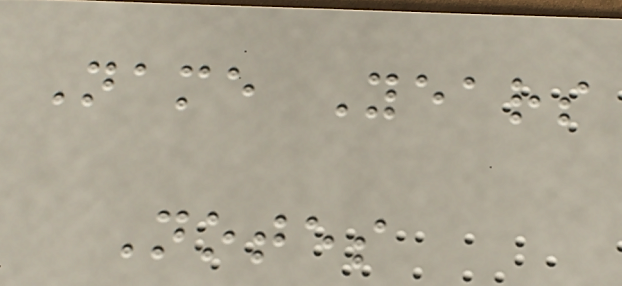Name Years
Notes
